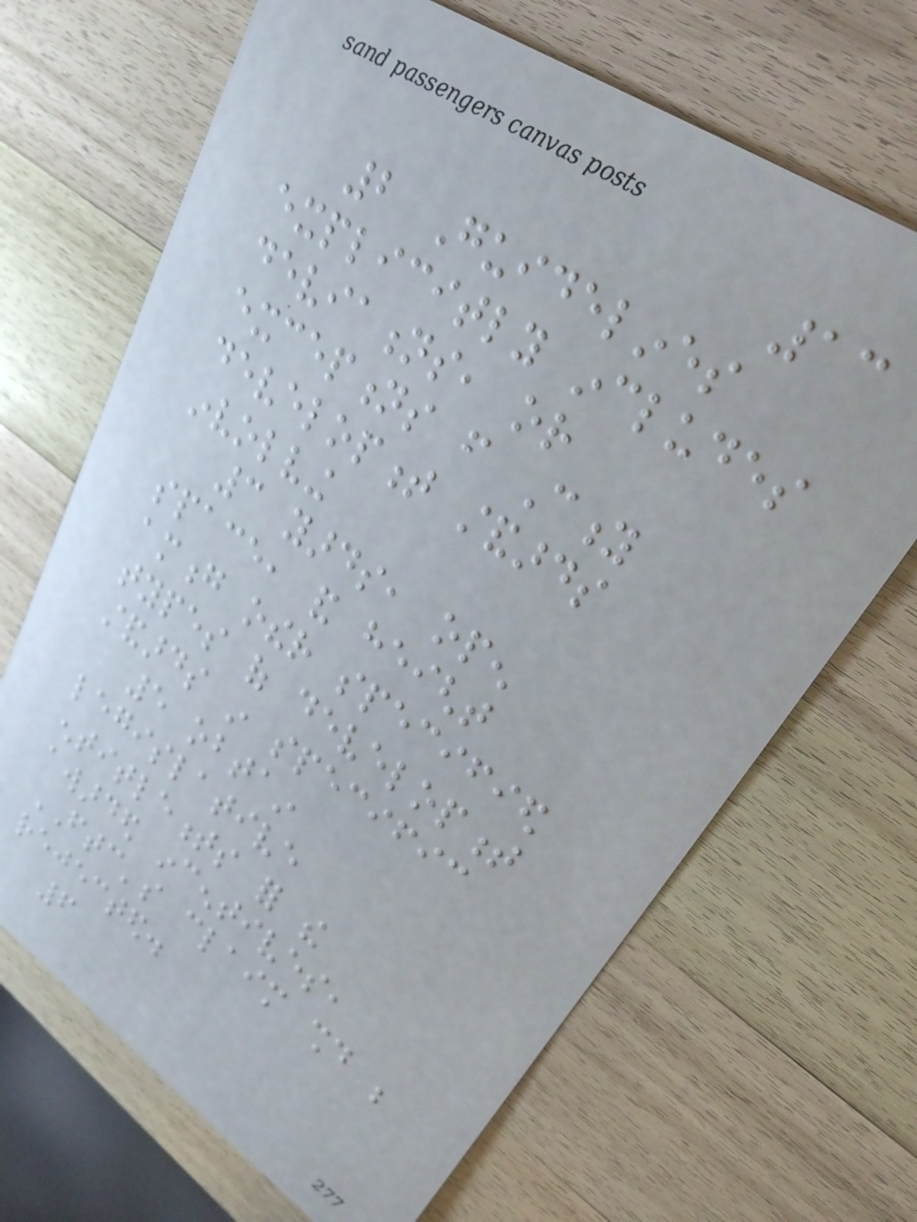13
2 Guidelines
explicitly includes
deviations, or
exceptions from City
development standards
involving
3 yards, open
space, and height
among other specified
types of development
standards in specific
5 obtain
legislative
entitlements for the
awarded incentives,
FTC's claim should be
rejected.
6
